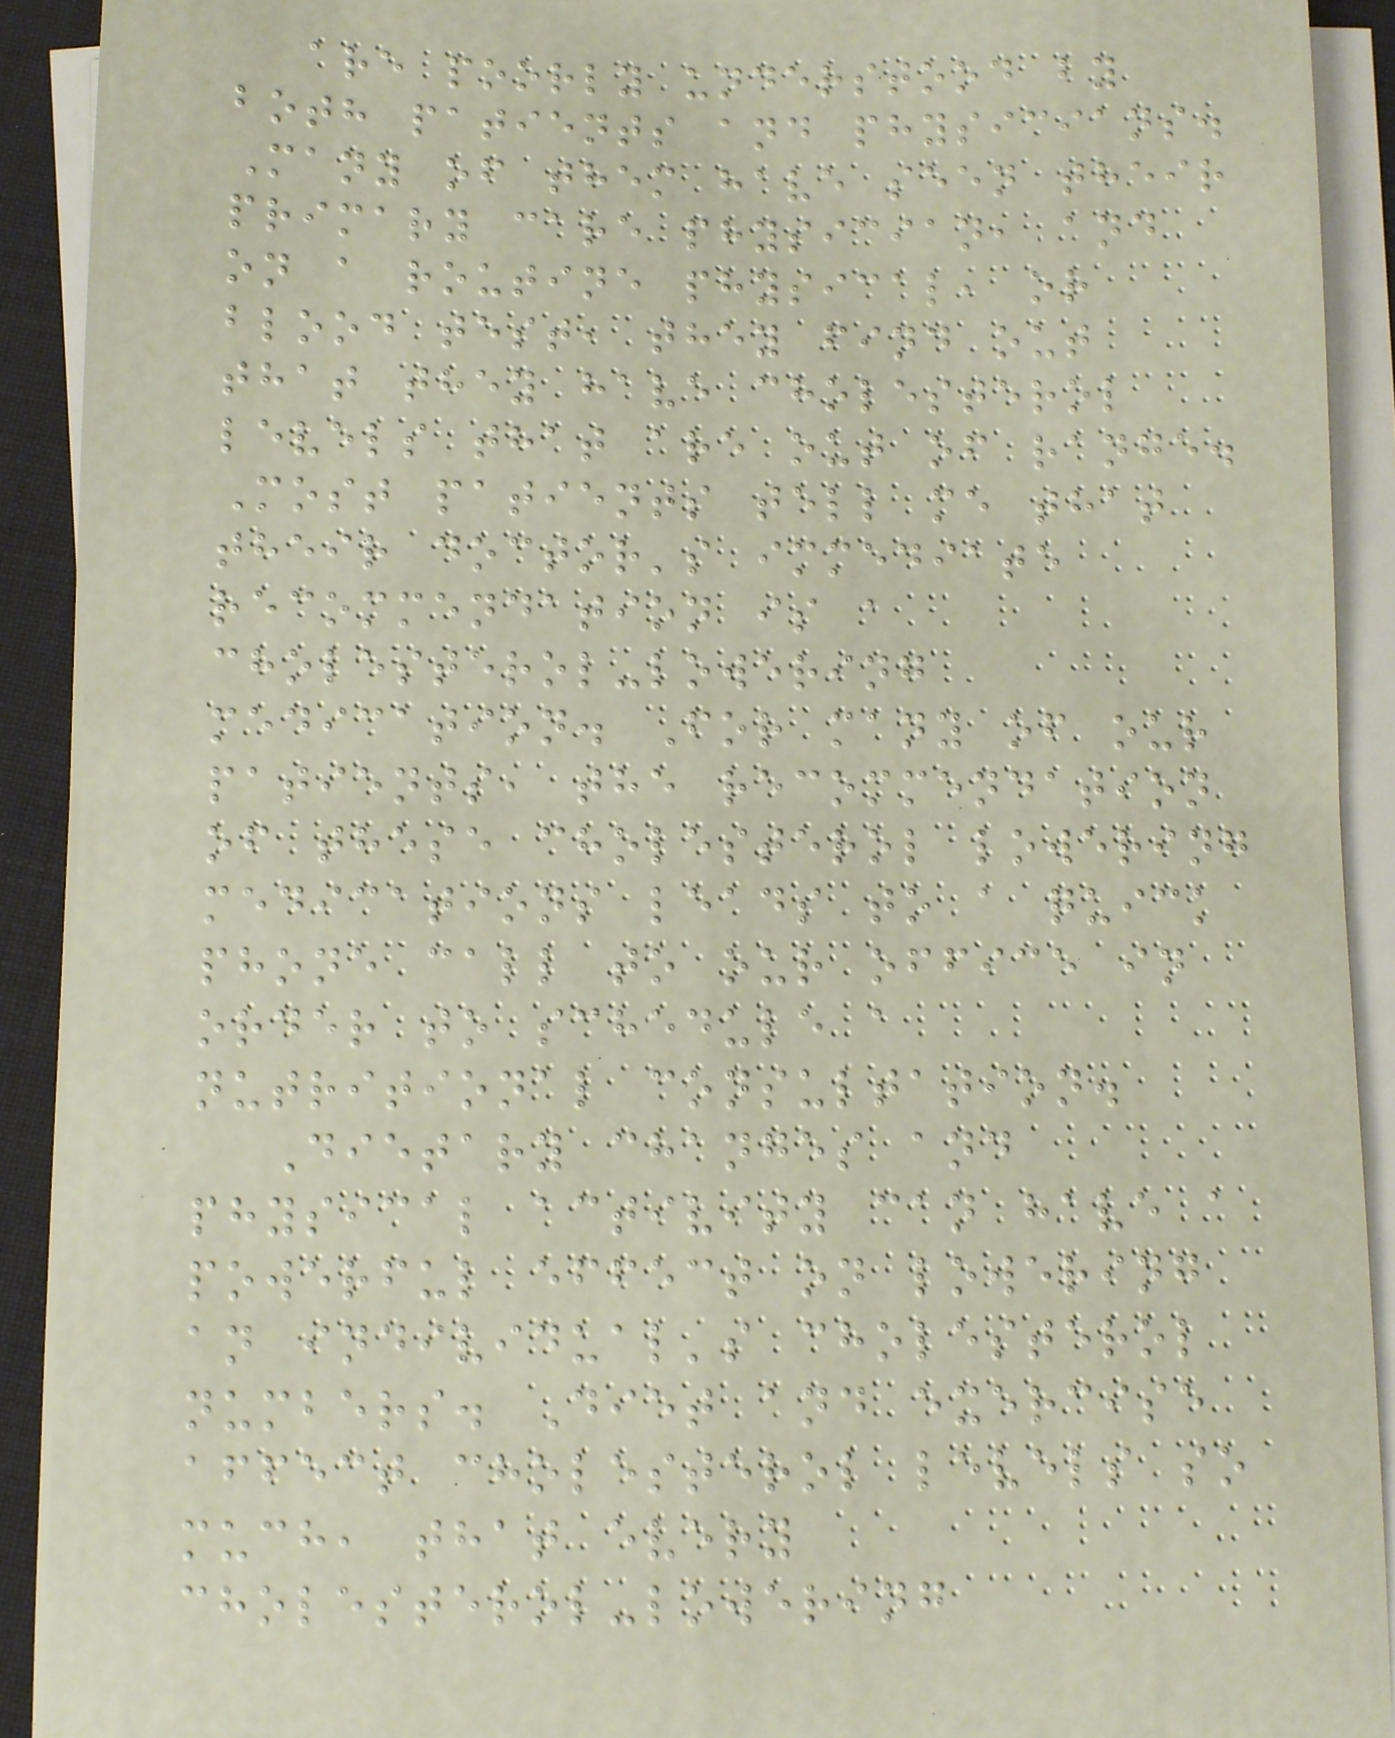are poorly understood by
both patients and physicians.
Many of them have seen their
primary care physician, and
on a routine physical, or
blood test, they find out
that they have cholesterol
levels that are out of range.
Most patients tell me that
their doctor's immediate
recommendation is a
cholesterol-lowering
medication. For many of our
patients, the recommendation
of these cholesterol lowering
medications leads to a quick
phone call to our office in
order to schedule a
nutritional consultation.
Dietary changes and
physical activity can have a
powerful effect on lowering
an individual's cholesterol
numbers. Diet and exercise
affect cholesterol levels so
much, that every
cholesterol-lowering
